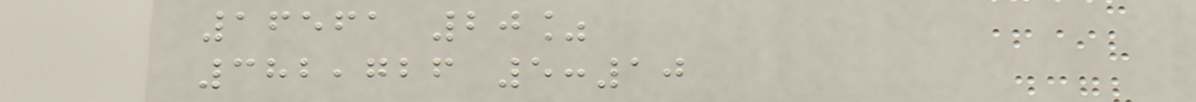16561 20%
382,726 5:10
